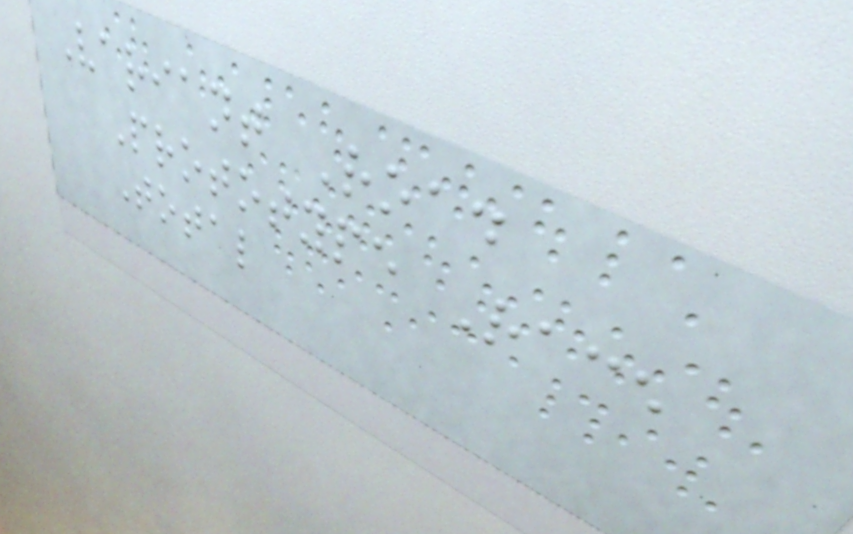Variant Road
Prototype Race
Total
